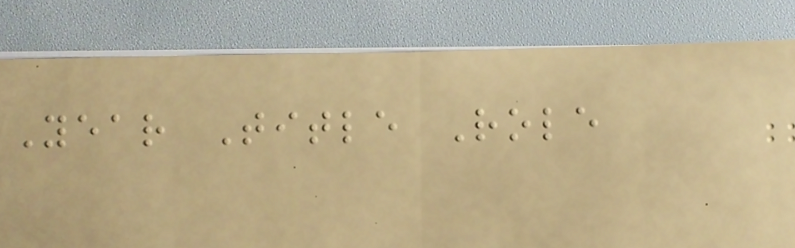Year Title Role
